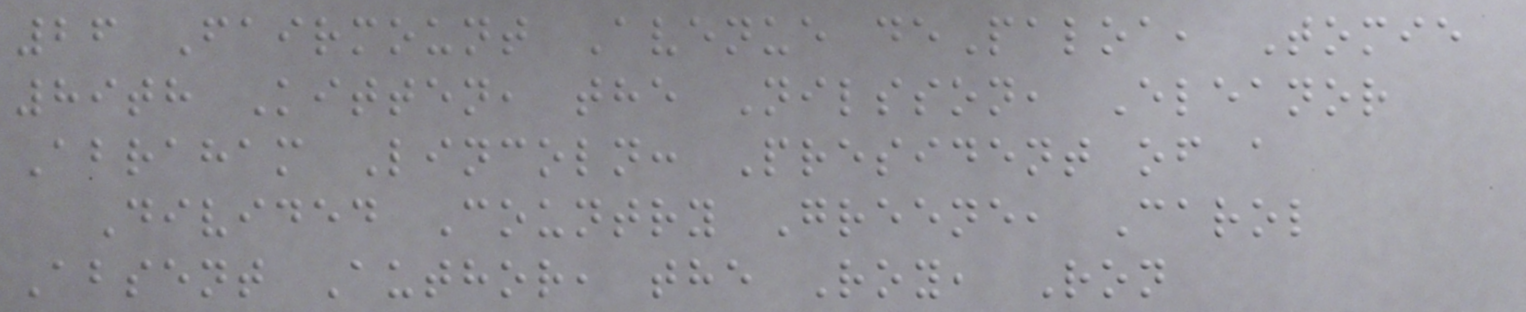26 Fairmount Avenue dePaloa, Tomie
89th Kitten, the Nilsson, Eleanor
Abraham Lincoln: President of a
Divided Country Greene, Carol
Absent Author, the Roy, Ron
